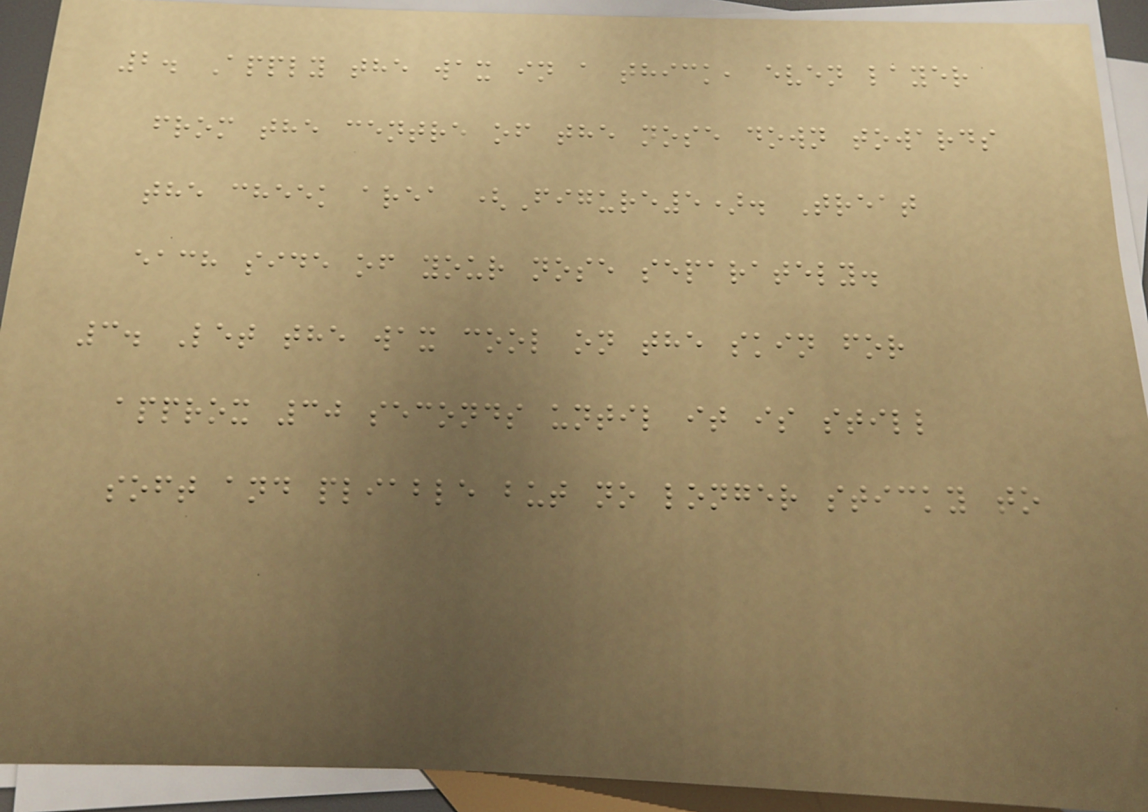2. Apply the wax in a thick, even layer
from the centre of the nose down towards
the cheek area (Figure5). Treat
each side of your nose separately.
3. Let the wax cool on the skin for
approx 30 seconds until it is still
soft and pliable but no longer sticky to
